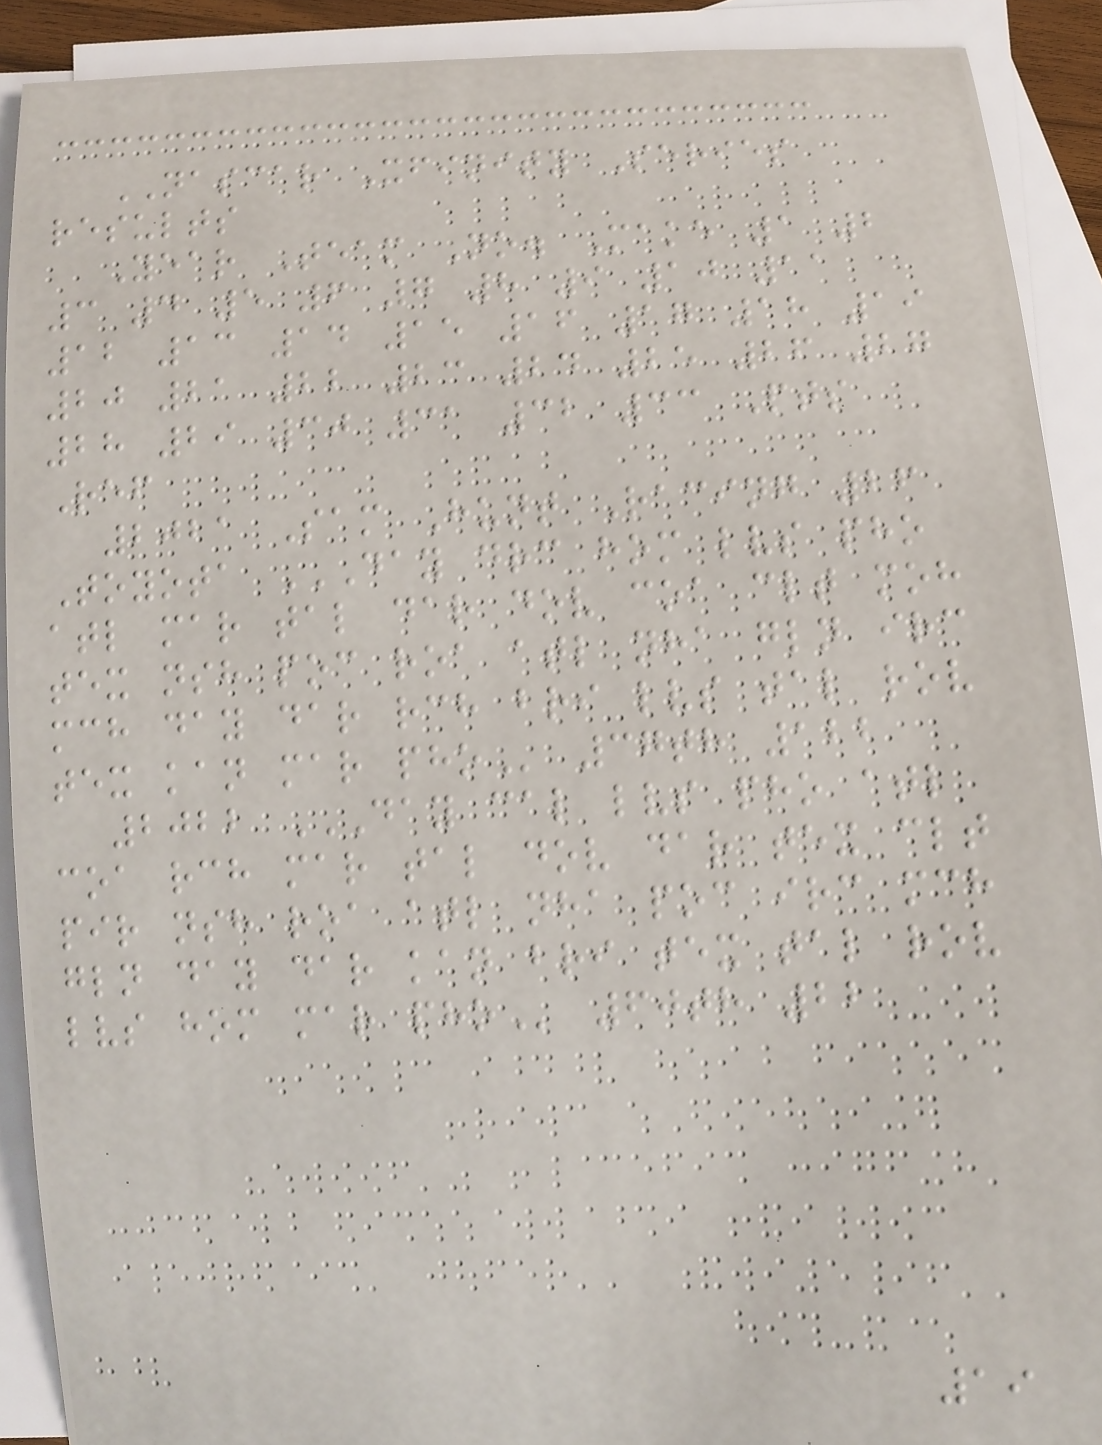NASCAR Xfinity Series
results
Year Team No. Make 1 2
3 4 5 6 7 8 9 10 11
12 13 14 15 16 17 18 19
20 21 22 23 24 25 26 27
28 29 30 31 32 33 Pts
Ref
2021 Sam Hunt Racing 26
Toyota DAY DRC HOM LVS PHO
ATL MAR TAL DAR DOV COA CLT MOH
TEX NSH POC ROA ATL NHA GLN IRC
MCH DAY DAR RCH BRI LVS TAL ROV
TEX KAN MAR PHO 37th 122
2022 DAY CAL LVS PHO ATL
COA RCH MAR TAL DOV DAR TEX CLT
PIR NSH ROA ATL NHA POC IRC MCH
GLN DAY DAR KAN BRI TEX TAL ROV
LVS HOM MAR PHO 60th 22
19
